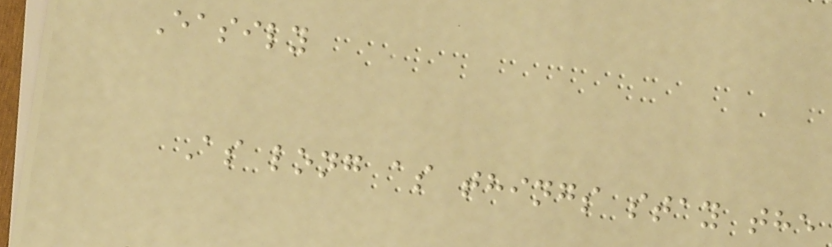Easily
As long as things stay the
